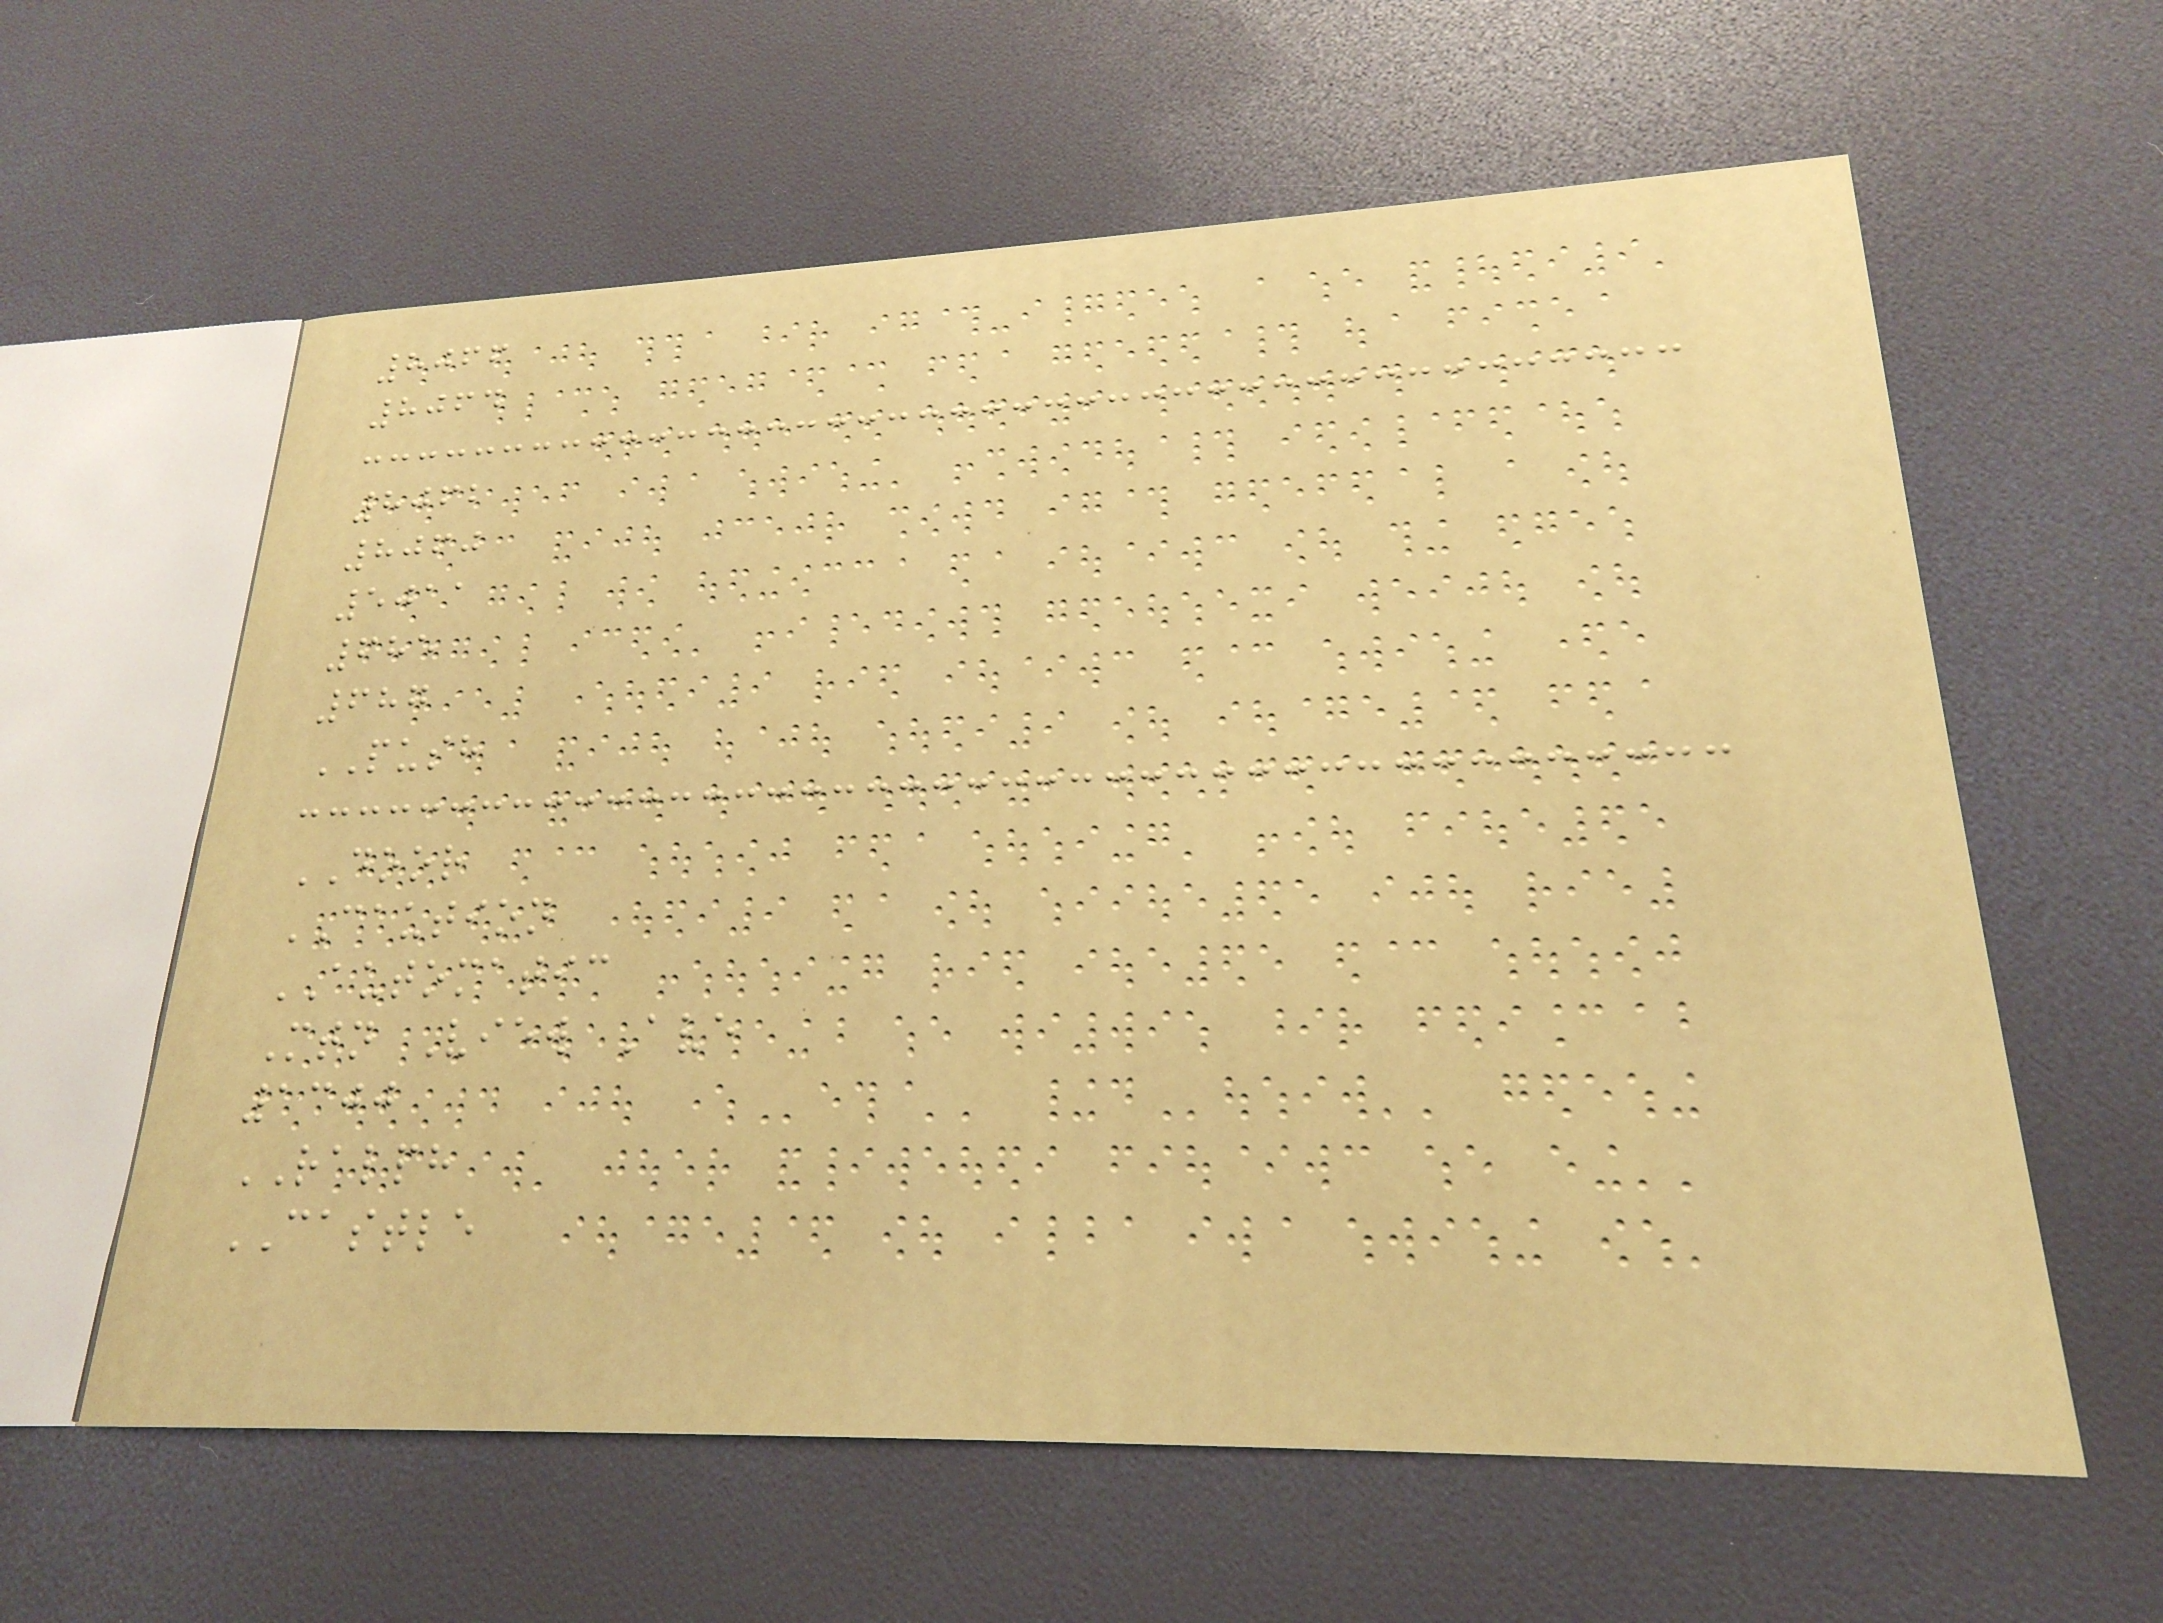8066
8064
8062
8060
5011
685
687
PUSH
DOOR
CAUTION
AUTOMATIC
Mtn View Ave
1300
RALPH
CASTLE
